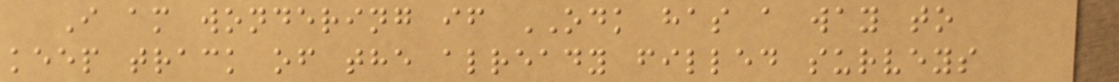I am wondering if ODK has a way to
keep track of the already filled surveys
